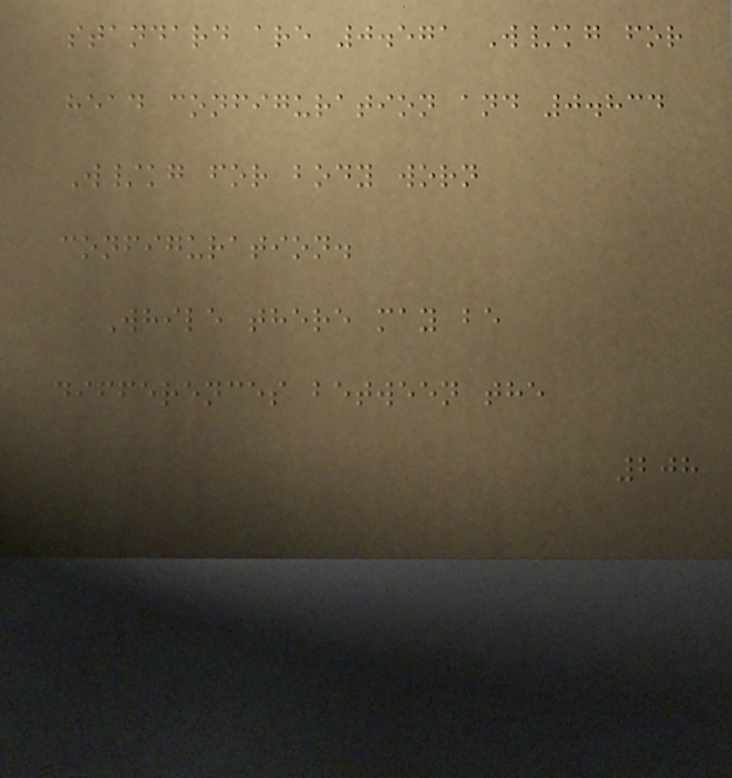standard are 0.571 W/kg for
head configuration and 0.834
W/kg for body worn
configuration.
While there may be
differences between the
208
